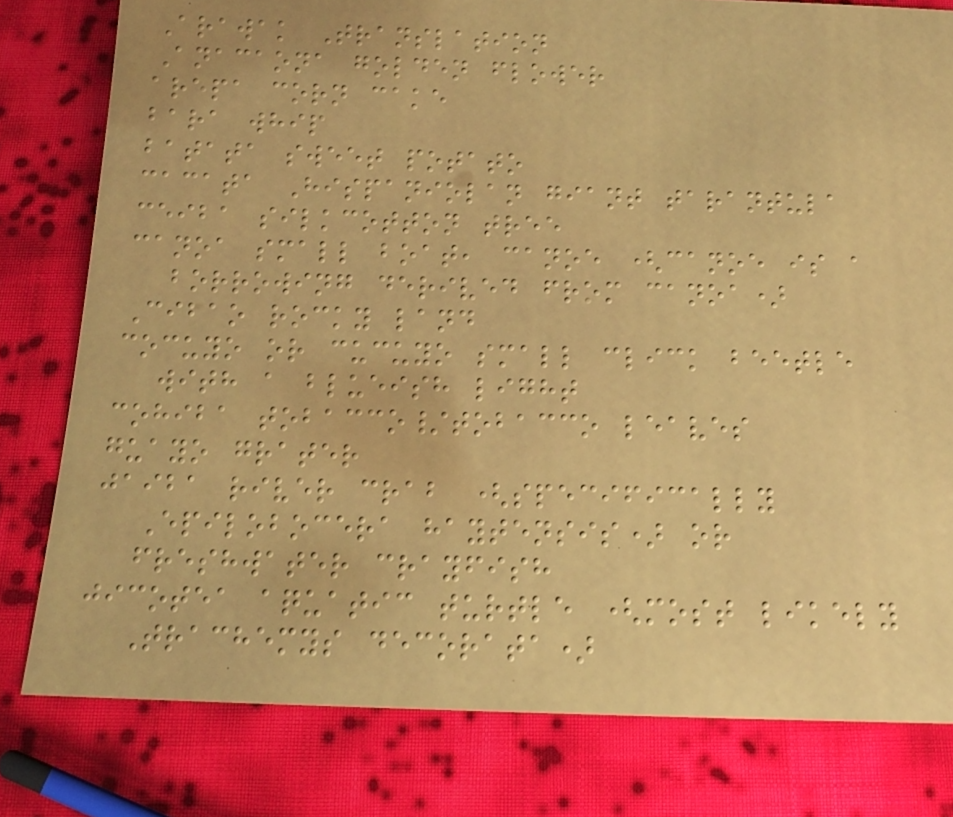Arawak Translation
Anacaona golden flower
arepa corn cake
bara whip
batata sweet potato
cacata Hispaniolan giant tarantula
ceiba silkcotton tree
canoa small boat, canoe (canoe is a
borrowing derived from canoa)
Cibao rocky land
cocuyo or cucuyo small click beetle
with a blueish light
cohiba tobacco/tobacco leaves
guayo grater
jaiba river crab (specifically
Epilobocera haytensis) or
freshwater crayfish
jicotea aquatic turtle (most likely
Trachemys decorata)
